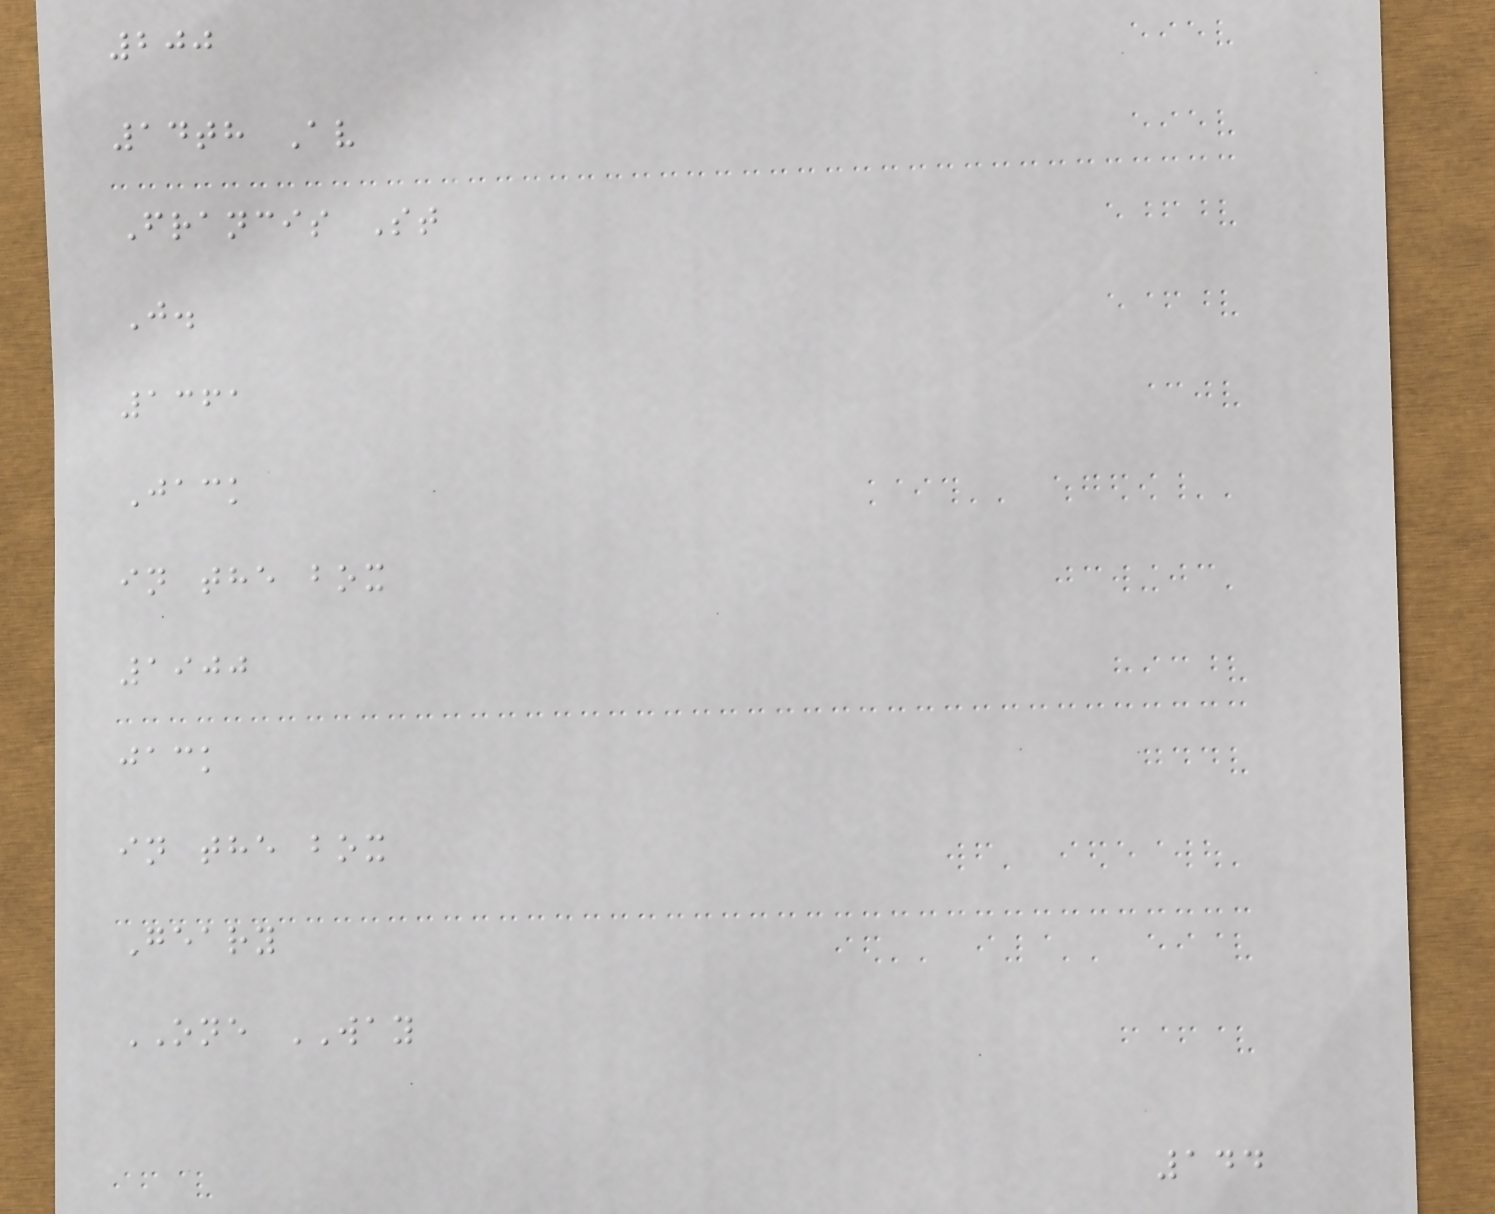200
14th Av
Francis St
J.
1361
Jack
in the box
1900
jack
in the box
Geary
ONE WAY
144
